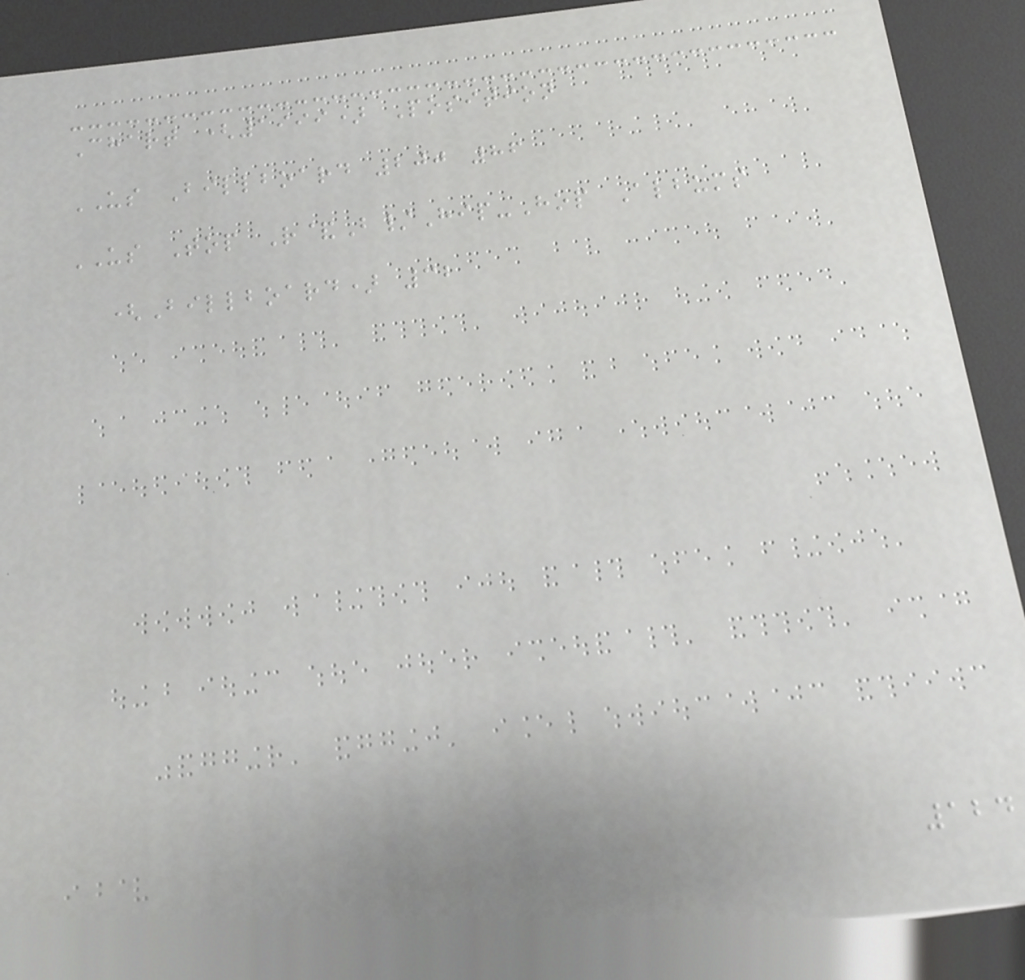Chart (1999) Position
US Billboard 200 86
US Top R&B/Hip-Hop Albums
(Billboard) 32
124
